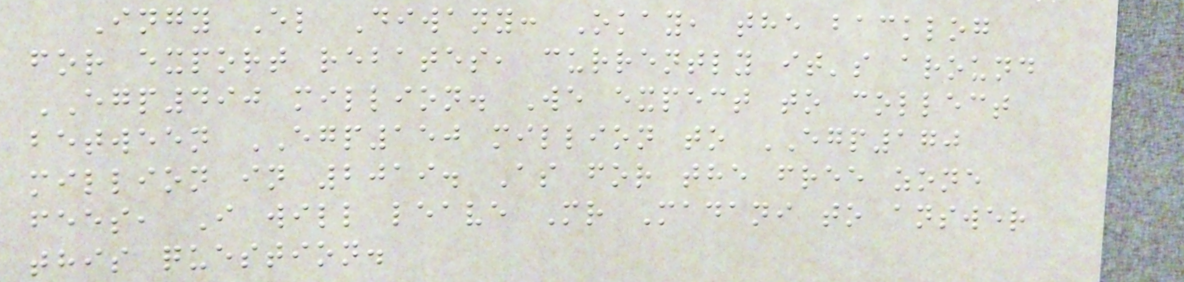Ingy El Diwany: Okay, the backlog
for export rebates, currently it's around
EGP490 million. We expect to collect
between EGP150 million to EGP170
million in 2019. As for the free zone
fees, I will leave Mr Madani to answer
this question.
